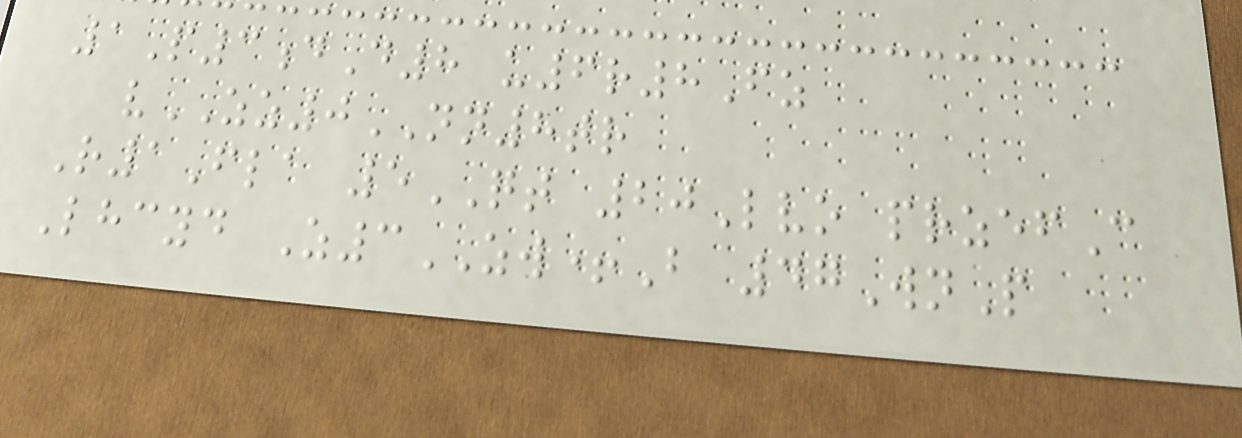1P3dD8 u6r8Fz
vZZ0NN8tr
R1Fla 5QT 20Lvo przefC
Lhcyd Z3ZW+B 47WnP
